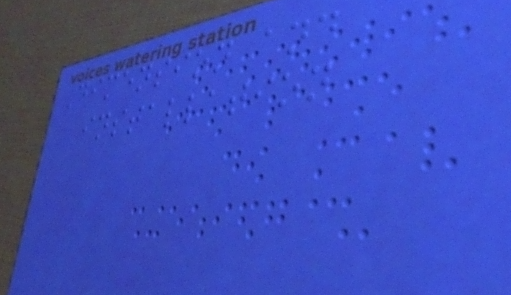Dimension and
installation
